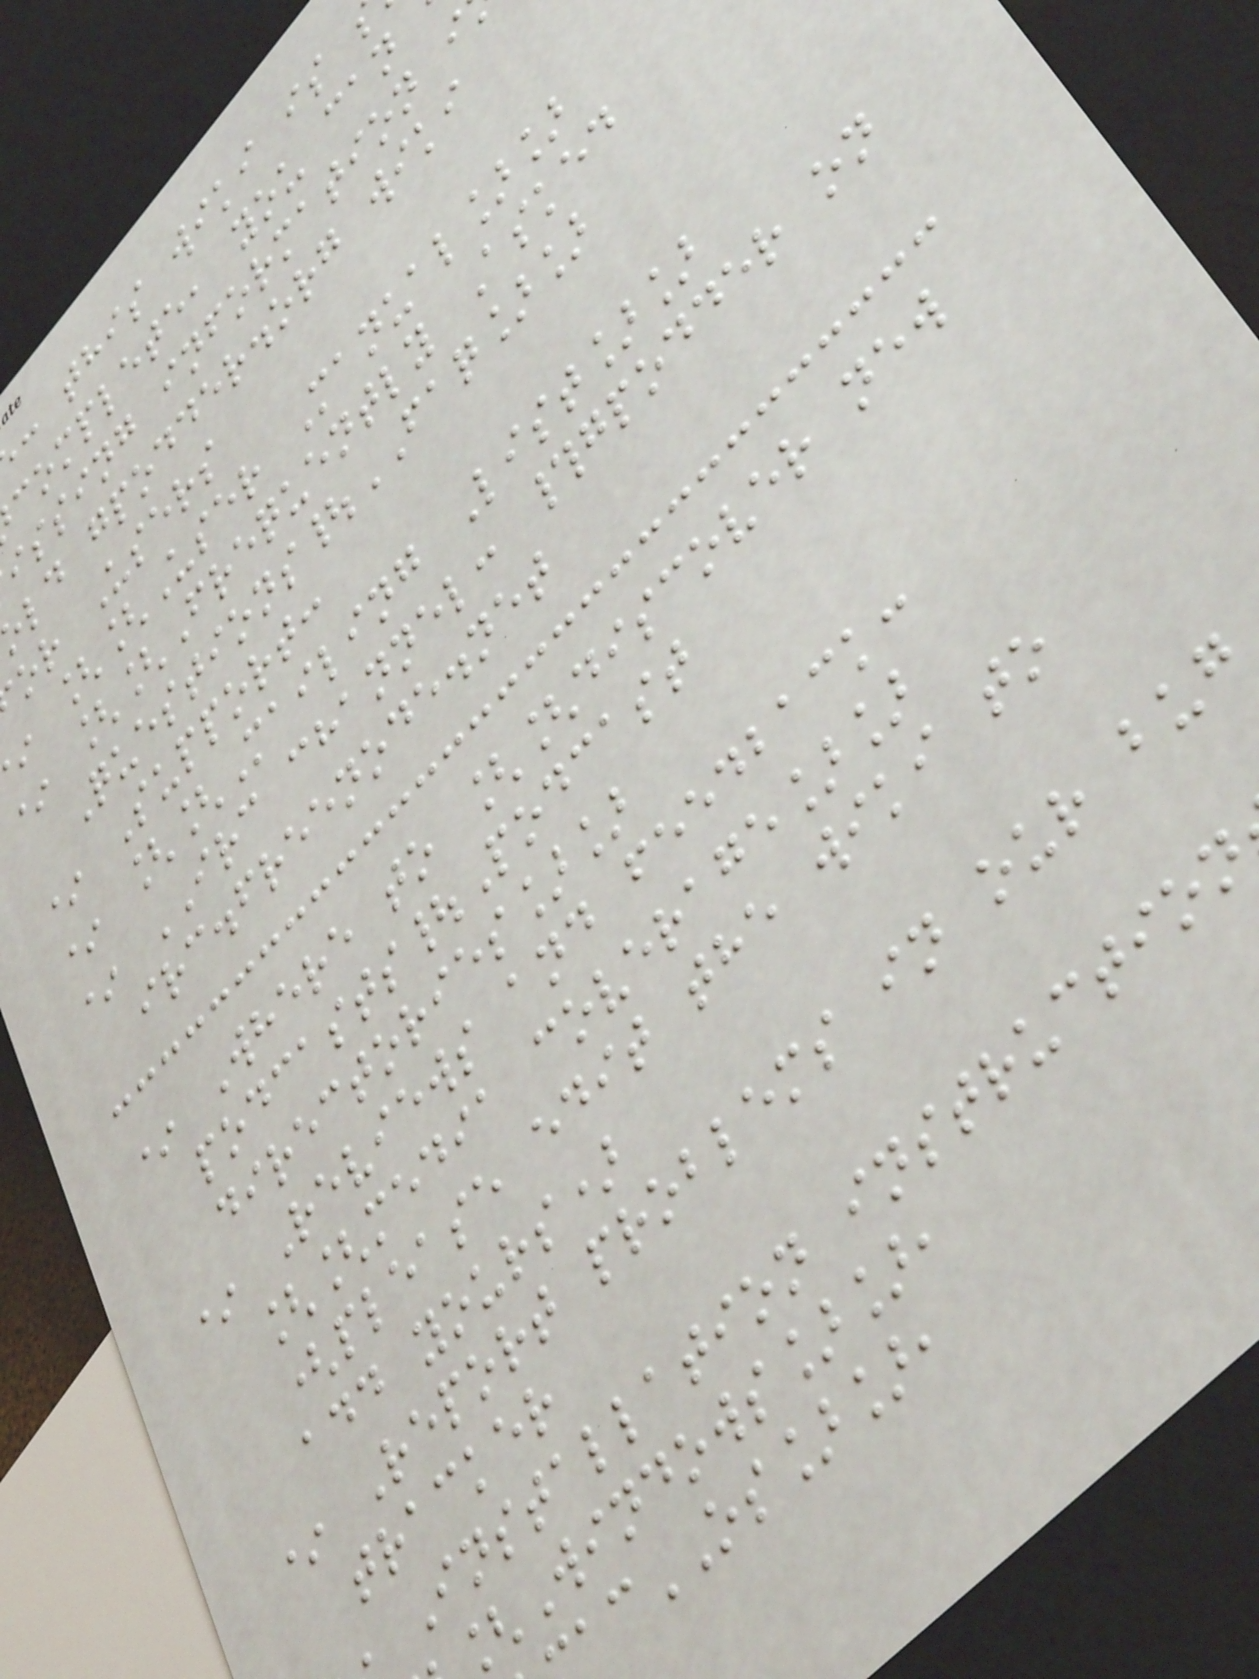: this wiki is
complete, you can
issing information i
ld gpodder.org wiki
or Users
[[User Manual]]
* [[Frequently Asked
Questions|FAQ]]
* Support:
* [[Mailing List]]
* IRC channel: #gpodder on
irc.freenode.net
* Where to [[discover new
podcasts|Podcast
directories]]
* Reviews and feedback:
[[media coverage]]
(please edit the wiki to
add yours)
* Report problems in our bug
tracker
Installation instruction
Windows]],
acOS]],
